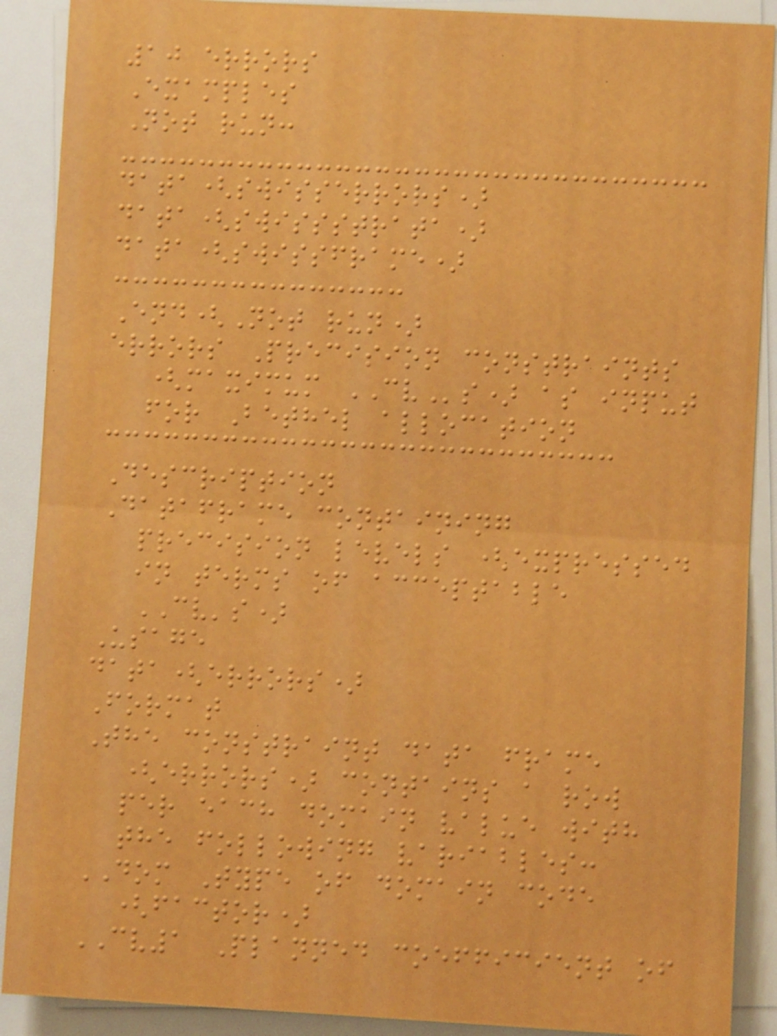10 errors
Examples
Not run:
data(swisserrors)
data(swissstrata)
data(swissframe)
End(Not run)
errors Precision constraints
(maximum CVs) as input
for Bethel allocation
Description
Dataframe containing
precision levels (expressed
in terms of acceptable
CV's)
Usage
data(errors)
Format
The constraint data frame
(errors) contains a row
per each domain value with
the following variables:
DOM Type of domain code
(factor)
CV1 Planned coefficient of
